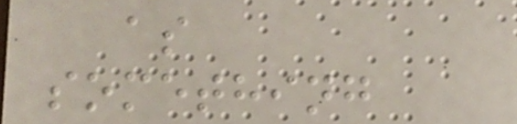as
something
